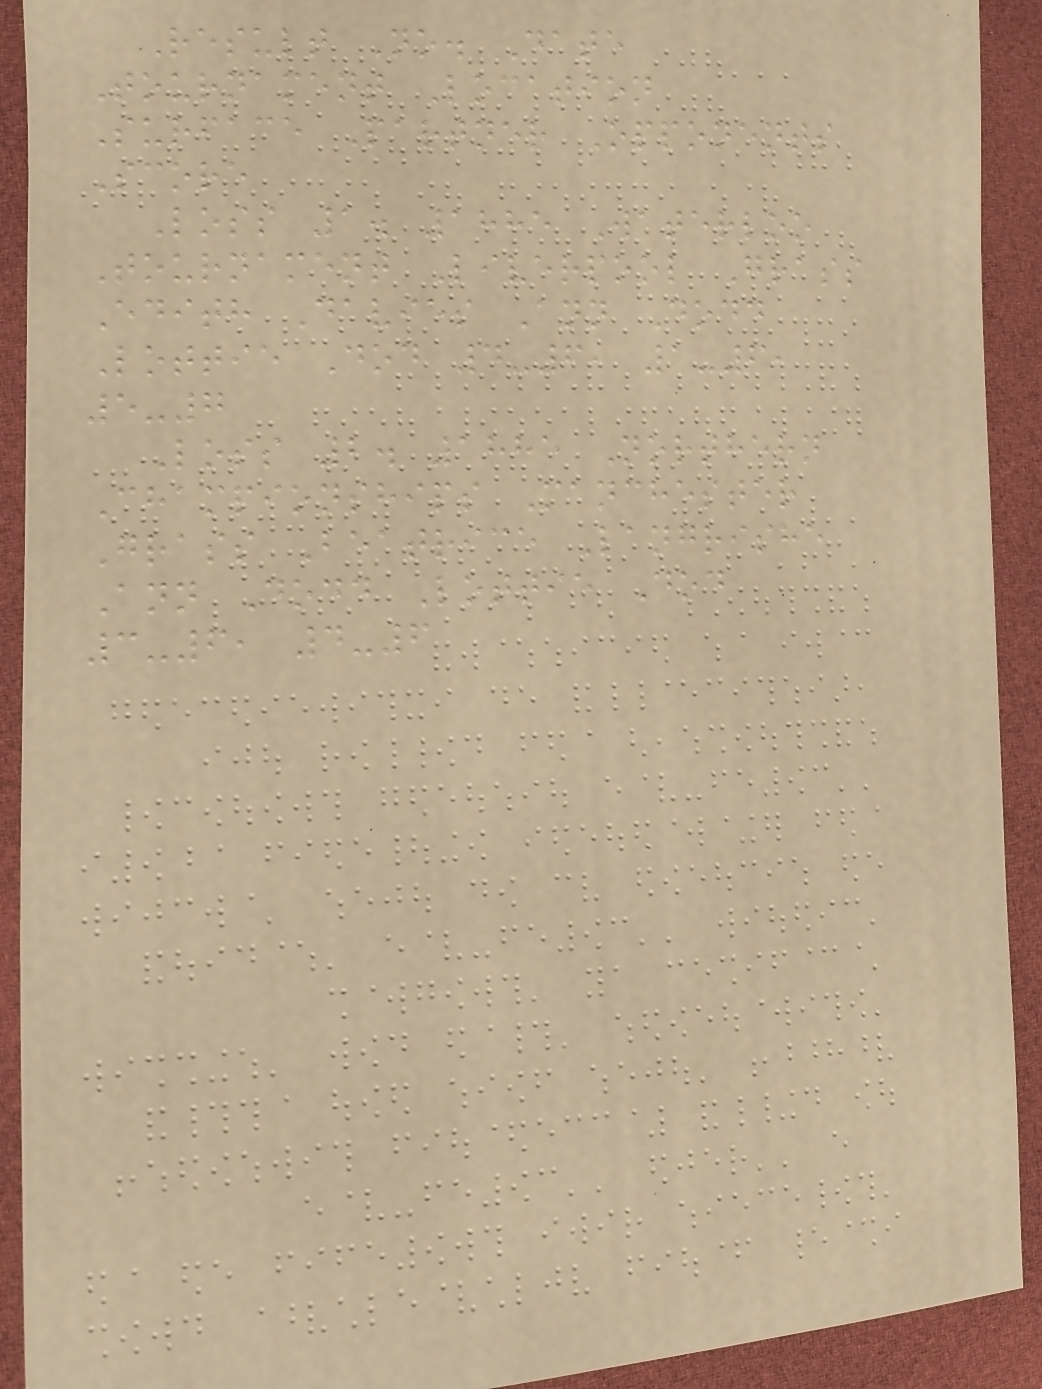Result No. Date
Tournament Location
Surface Partner Opponents
Score
Loss 1. 1885 Waterloo
Tournament Liverpool Grass
Edith Davies Ann Dodd
Lottie Dod 4-6, 1-6,
5-7
Loss 2. 1885 Northern
Championships Manchester
Grass Beatrice Langrishe
Ann Dodd Lottie Dod
3-6, 4-6
